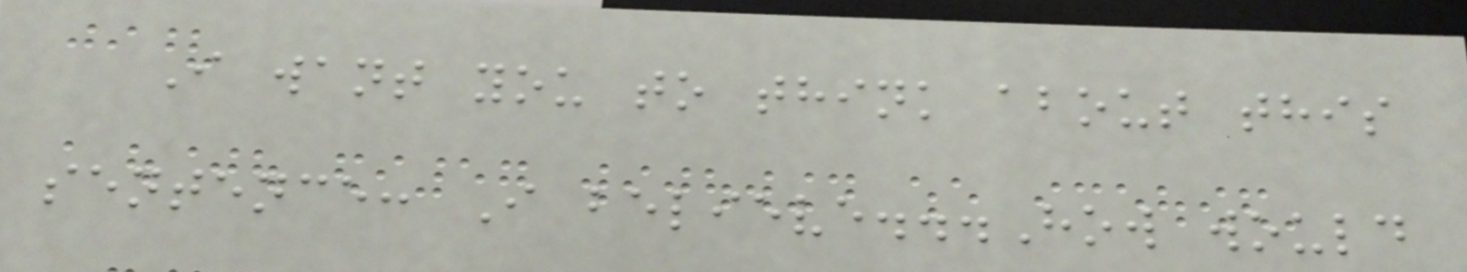I want you to think about this
sentence: I believe...How would
